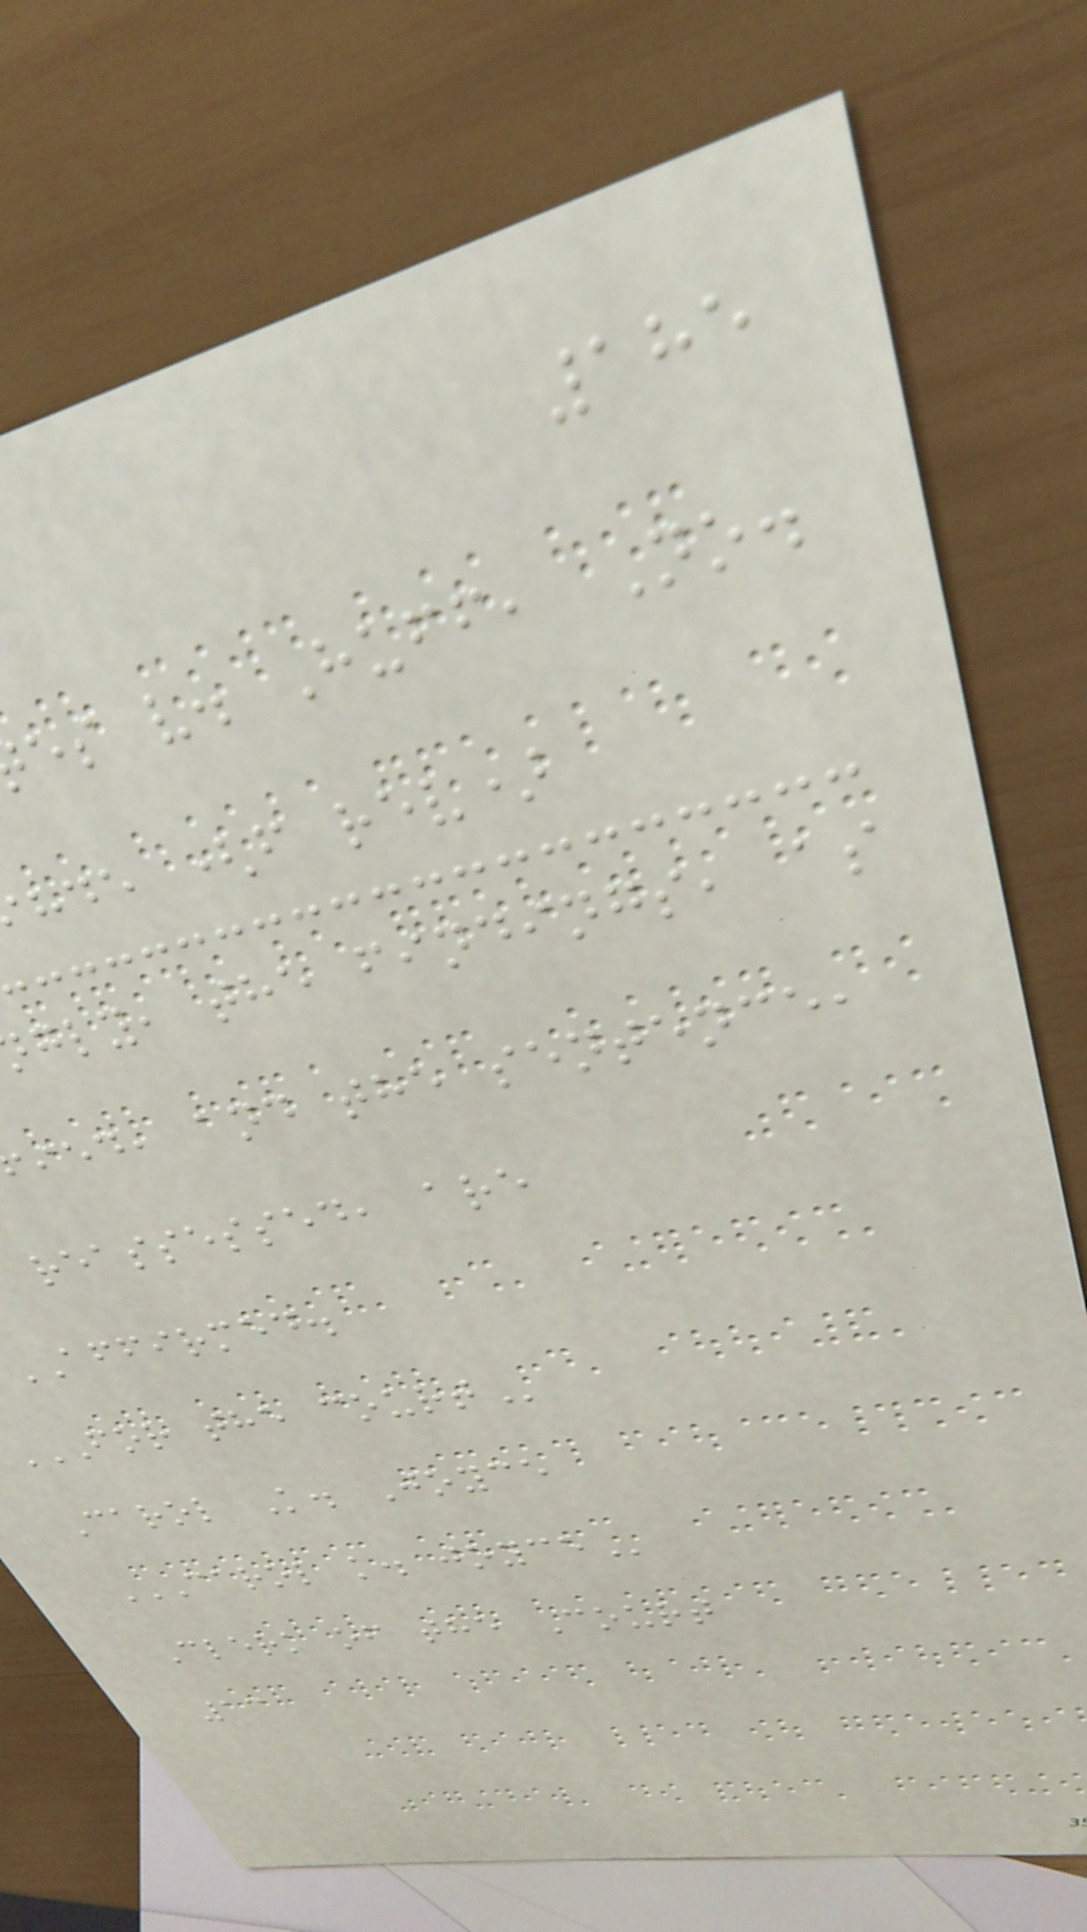185
es v. Huff, No.
hde (f rev)
gly, the findings, as
ied, and the sentence,
reassessed, are
AFFIRMED.
FOR THE COURT
Carol K. Joyce
CAROL K. JOYCE
Clerk of the Court
13
